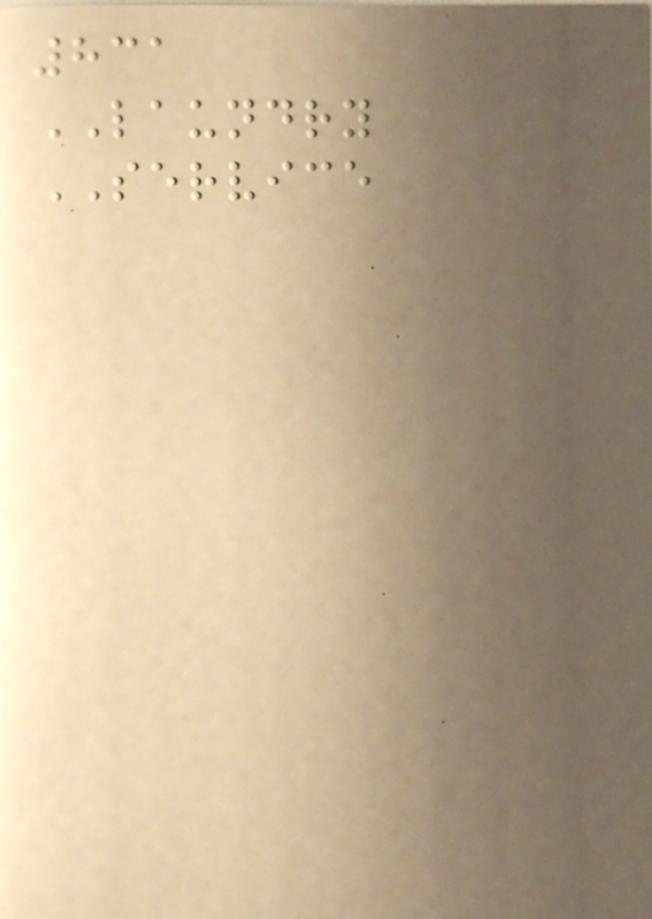831
LAUNDRY
SERVICE
